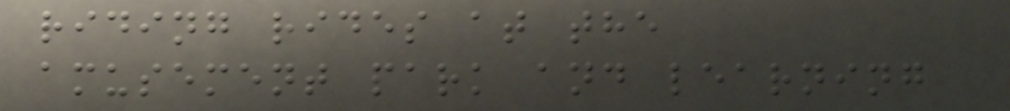riding rides at the
amusement park and learning
